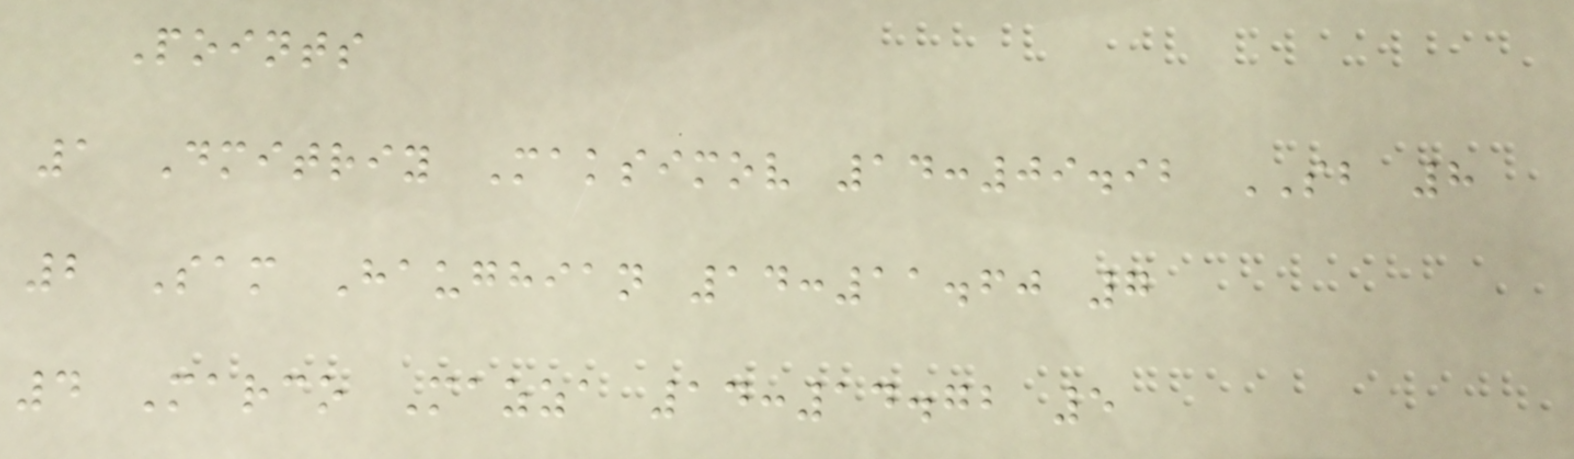Points
1 Dmitriy Maksimov 14:09.92 SB 8
2 Sam Haughian 14:11.60 7
4 Marco Mazza 14:14.72 5
